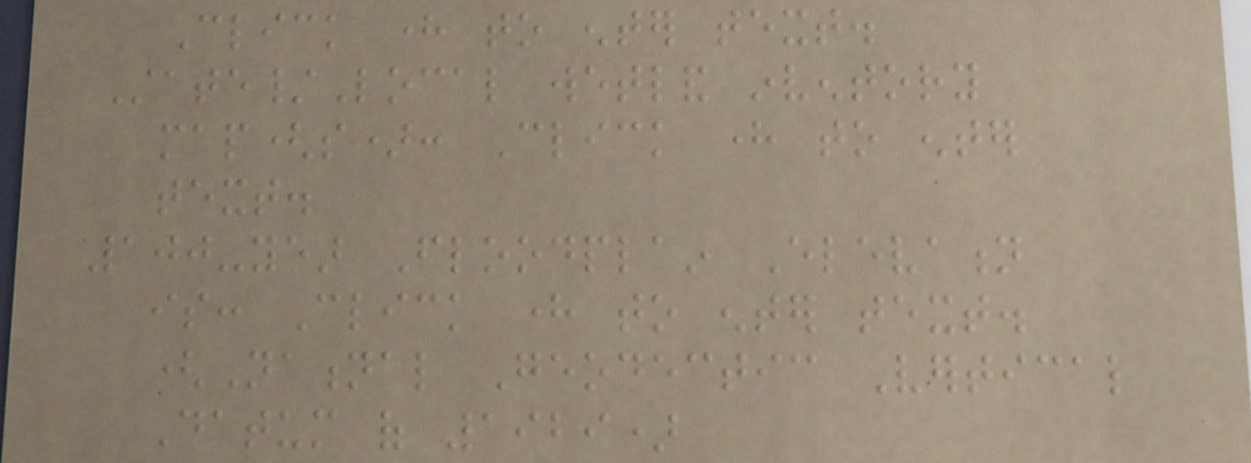Click here to enter text.
State/Local wetland inventory
map(s): Click here to enter
text.
100-year Floodplain Elevation
is: Click here to enter text.
(National Geodectic Vertical
Datum of 1929)
